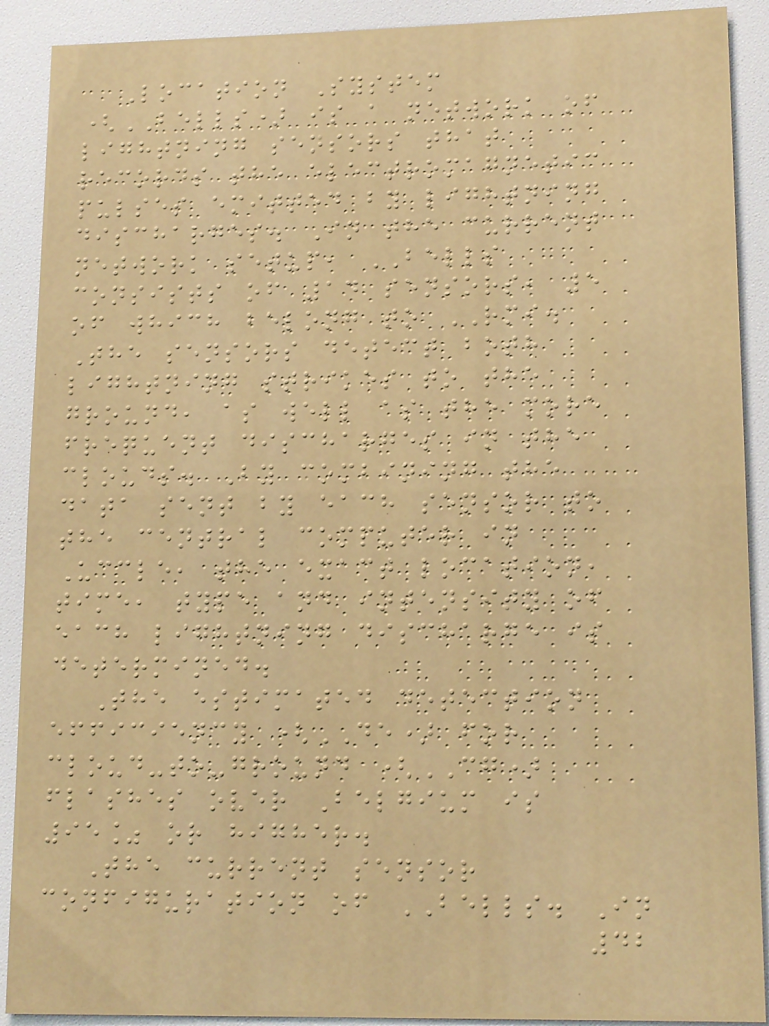Location System
(BELLS) is a network of
lightning sensors that
records the electromagnetic
pulses emitted by lightning
discharges. In the current
network setup, BELLS
consists of 14 sensors, 5
of which belong to RMI.
The sensors detect both
lightning strikes to the
ground, as well as the more
frequent discharges in the
clouds. By combining the
data sent by each sensor to
the central computer in
Uccle, the exact location,
time, type and intensity of
each lightning discharge is
determined.
The estimated detection
efficiency (DE) for
cloud-to-ground (CG)
flashes over Belgium is
95% or higher.
The current sensor
configuration of BELLS. In
42
